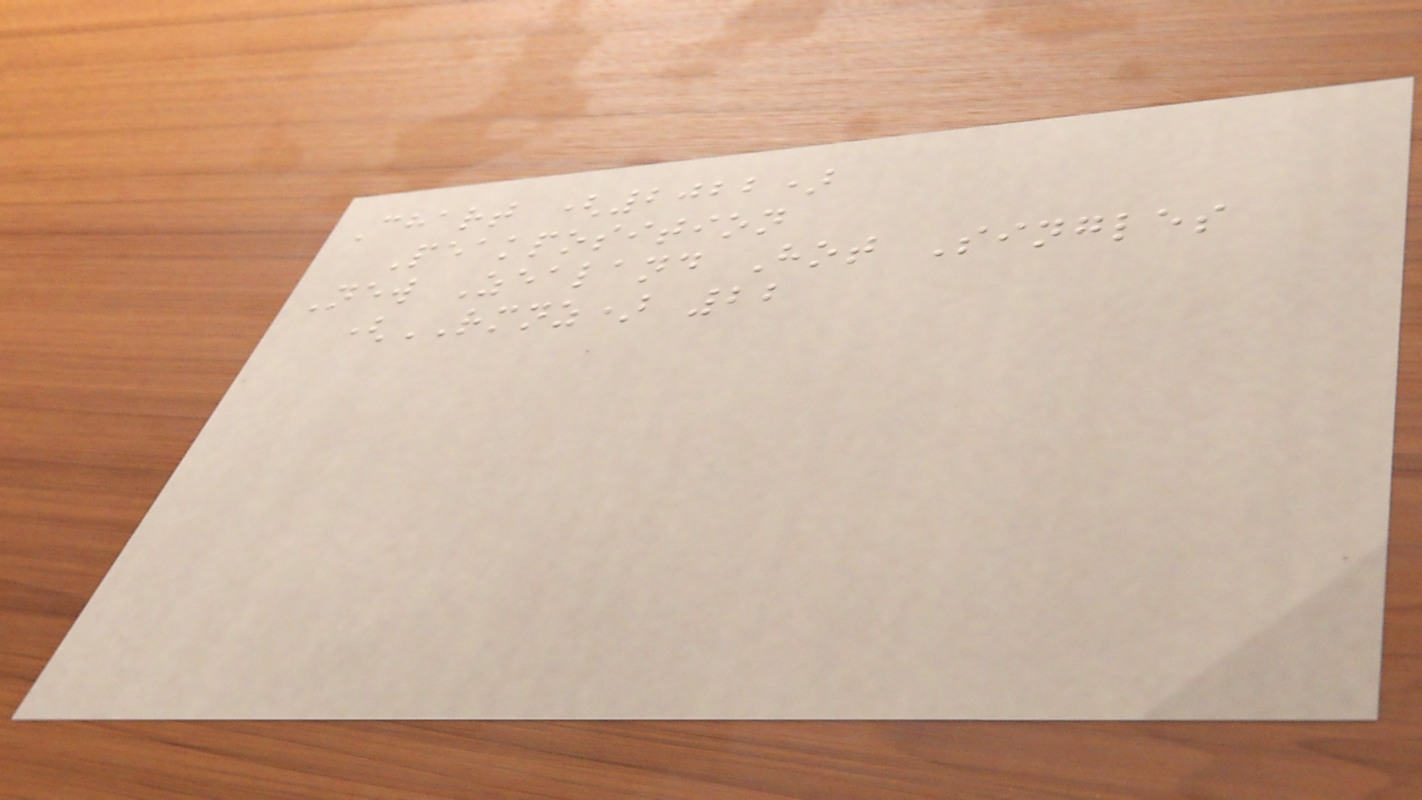Chart (2022)
Peakposition
New Zealand Hot Singles
(RMNZ) 22
